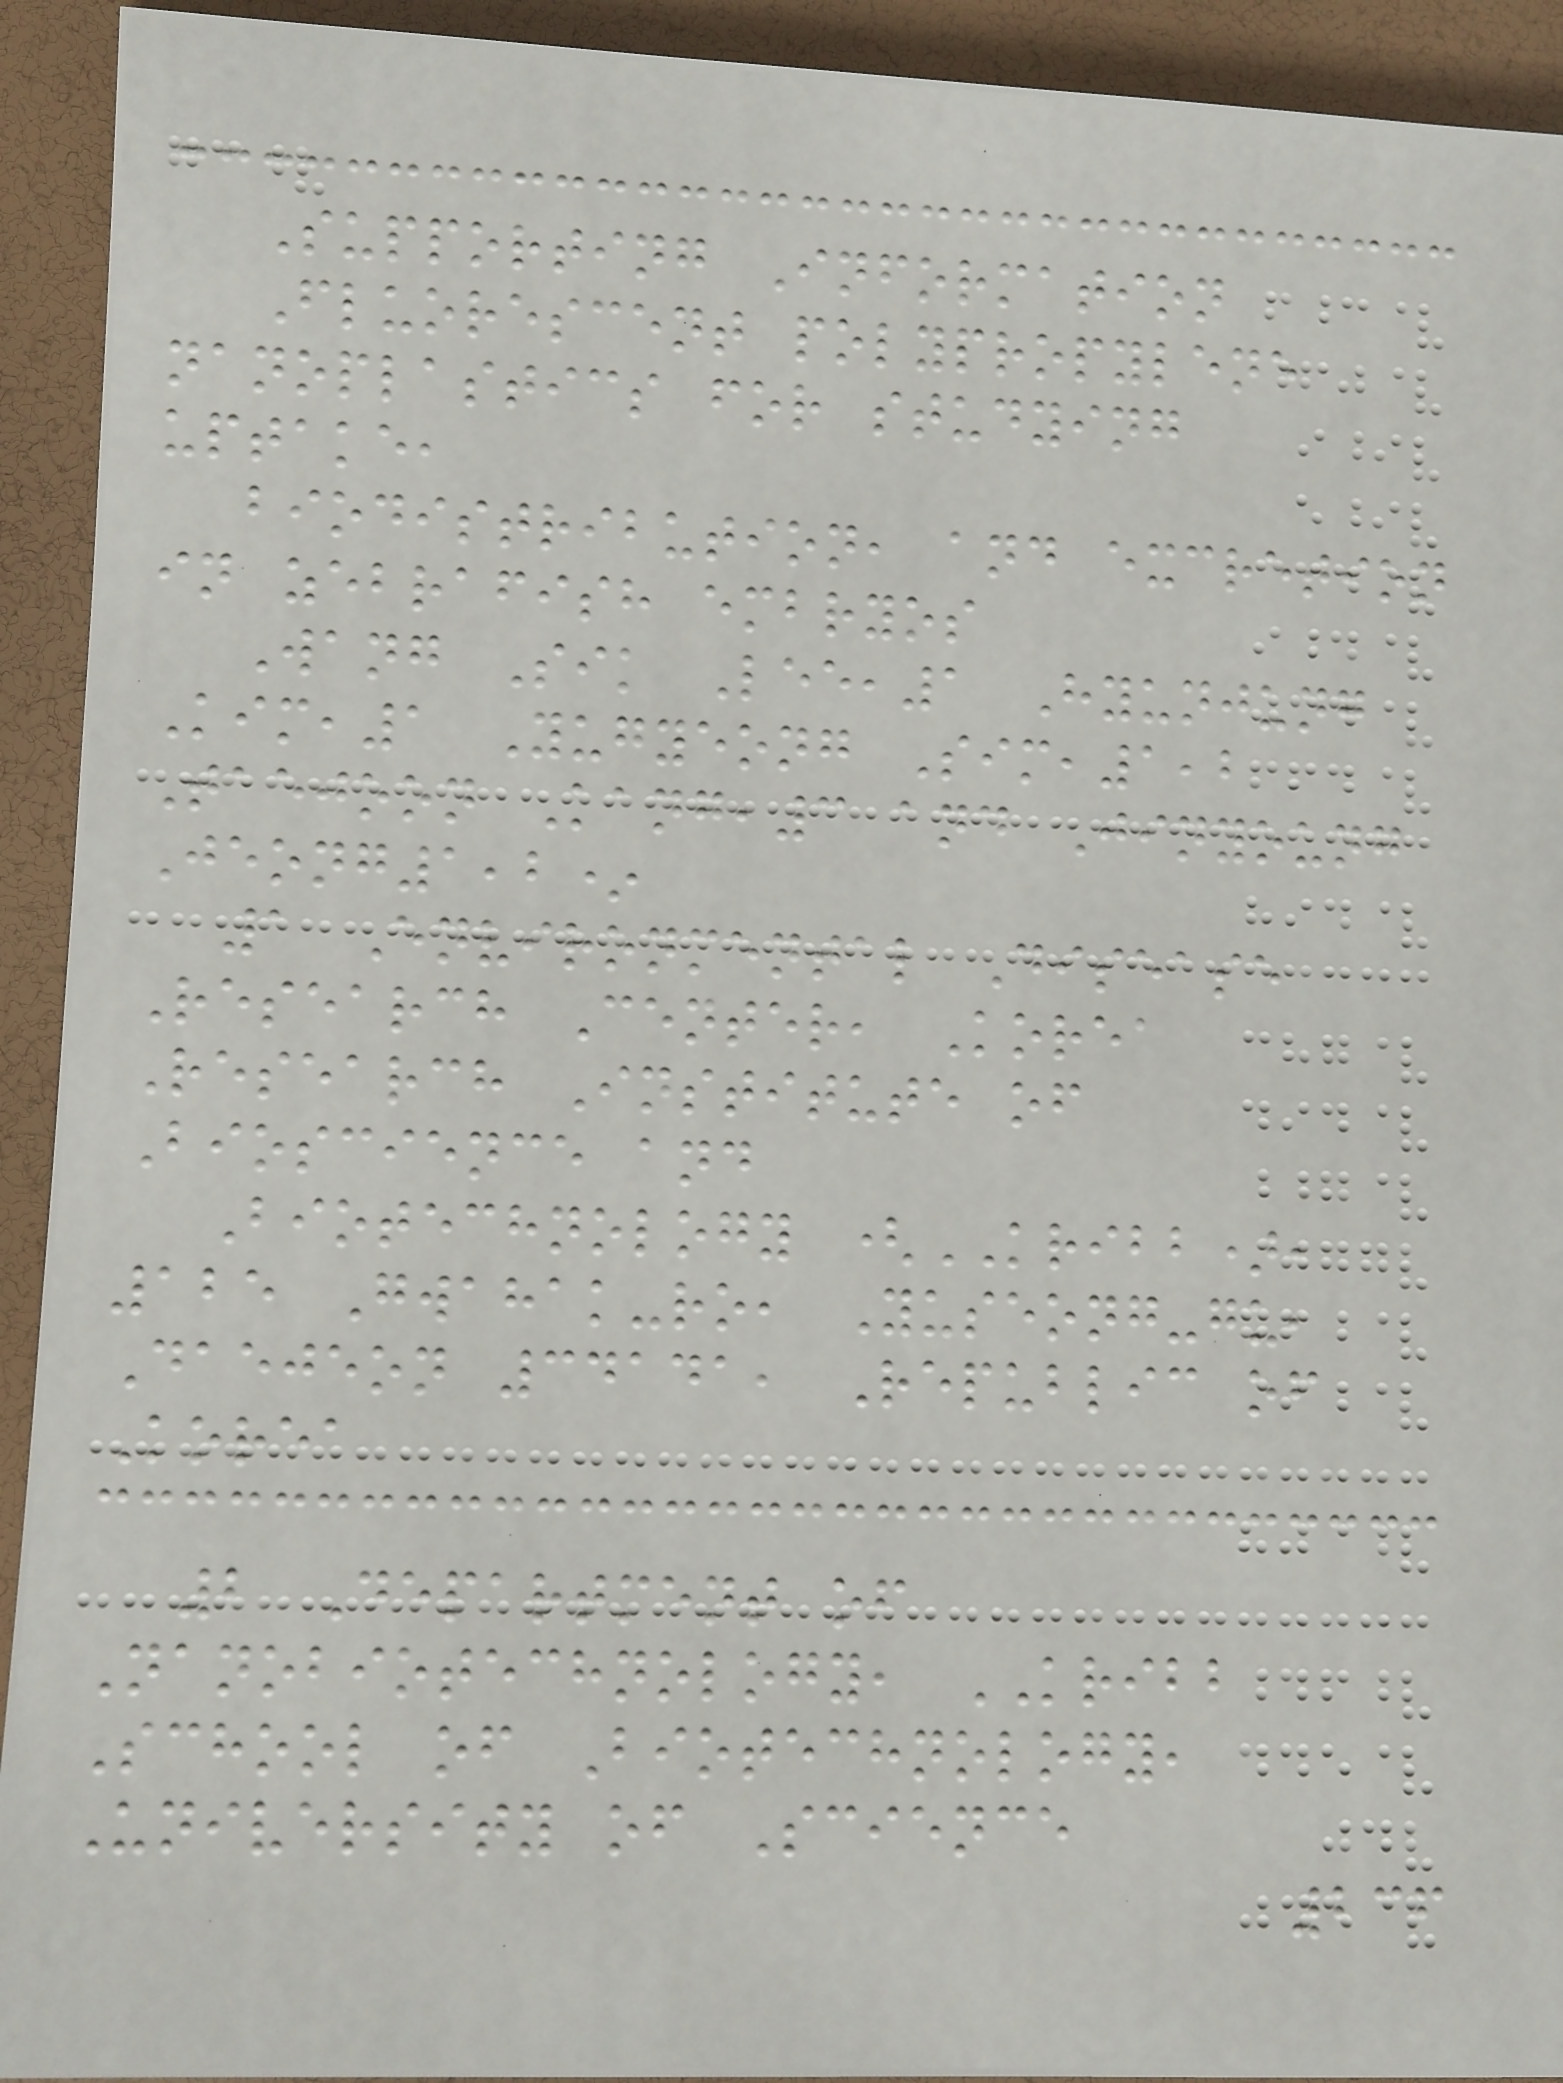Supporting Information
Fluorescent polypropylene
nanoplastics for studying
uptake,
biodistribution, and excretion
in zebrafish embryos
Wang Sik Lee,1 Hyunjung
Kim,1 Yugyeong Sim,1,2
Taejoon Kang,3 and Jinyoung
Jeong1,2*
1 Environmental Disease
Research Center, Korea
Research Institute of
Bioscience and
Biotechnology (KRIBB),
125 Gwahak-ro, Yuseong-gu,
Daejeon 34141, Republic of
Korea
2 Department of
Nanobiotechnology, KRIBB
School of Biotechnology,
University of Science
236
